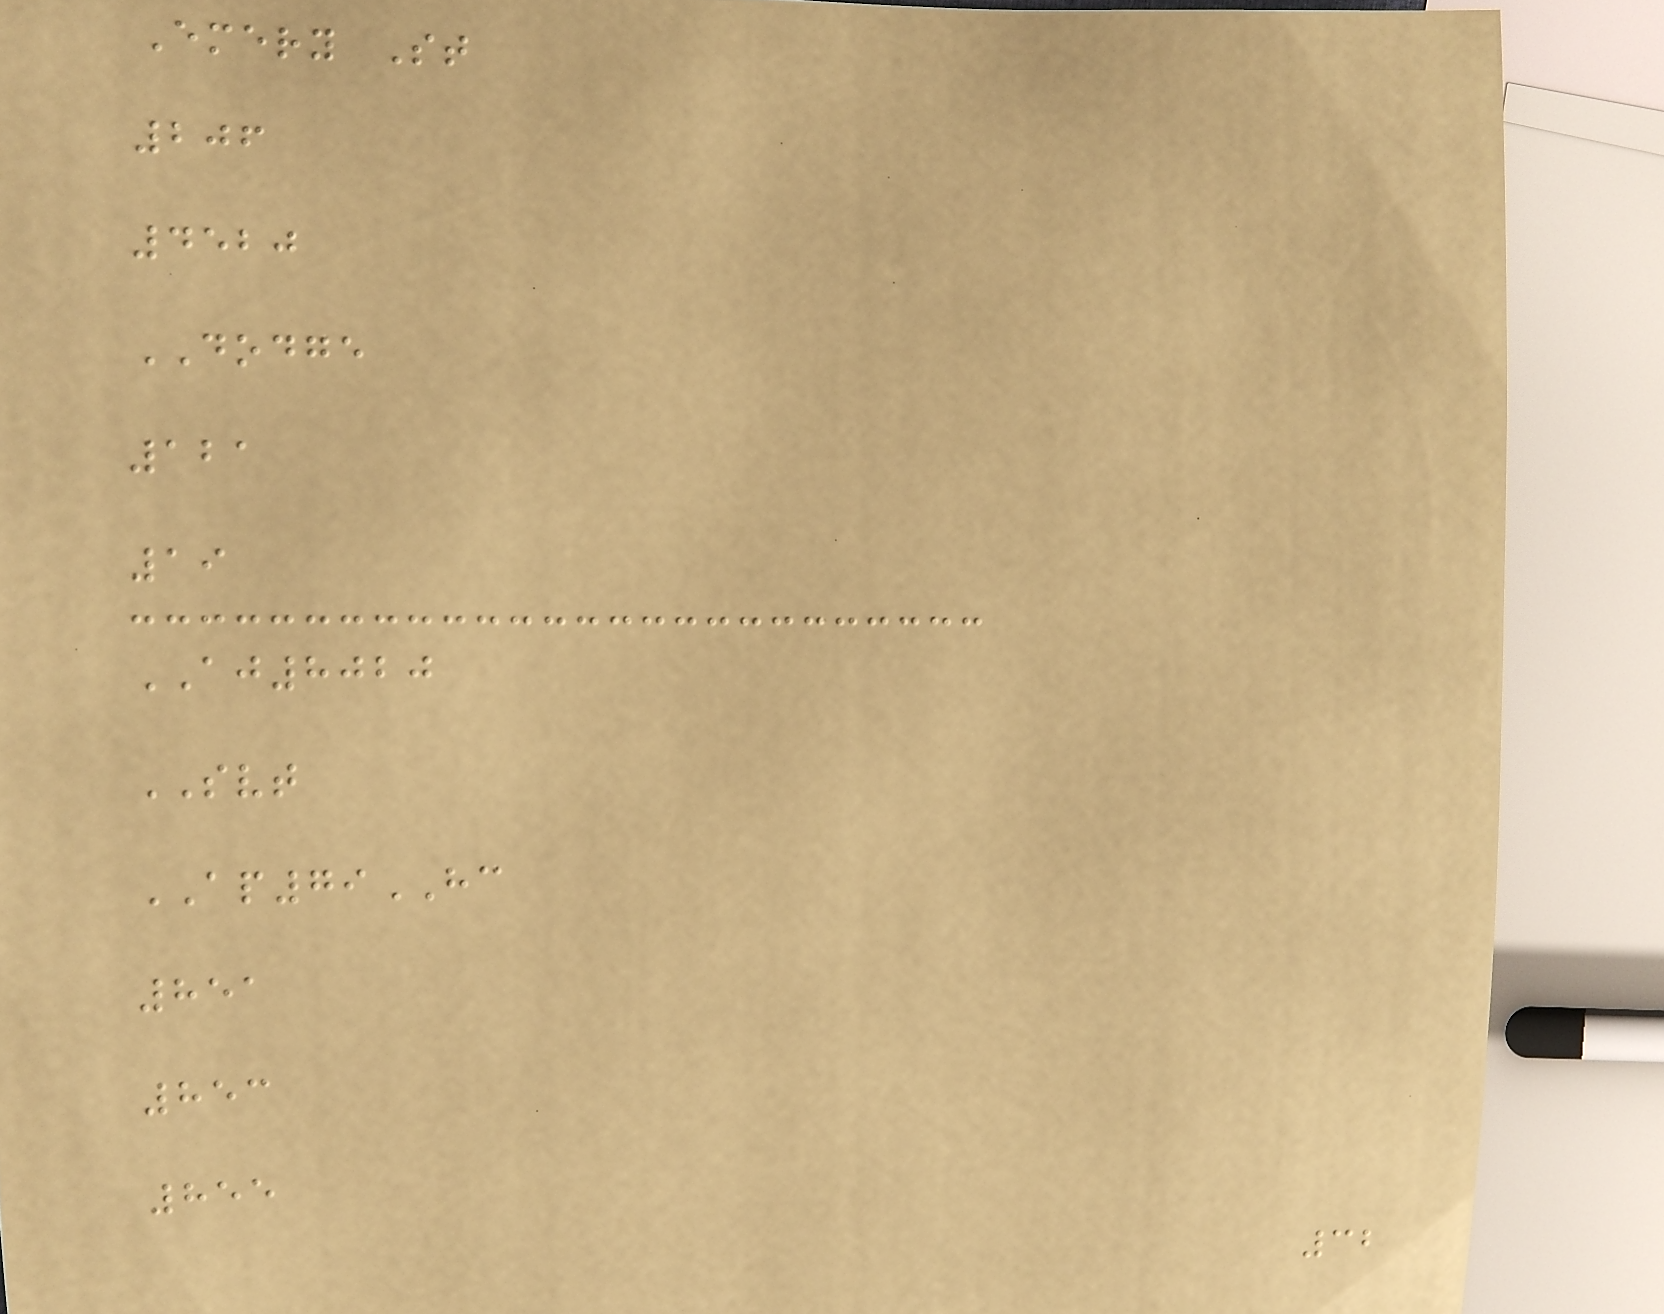Emery St
206
4520
DODGE
121
19
AJ8020
SVT
AP79HC
851
853
855
32
